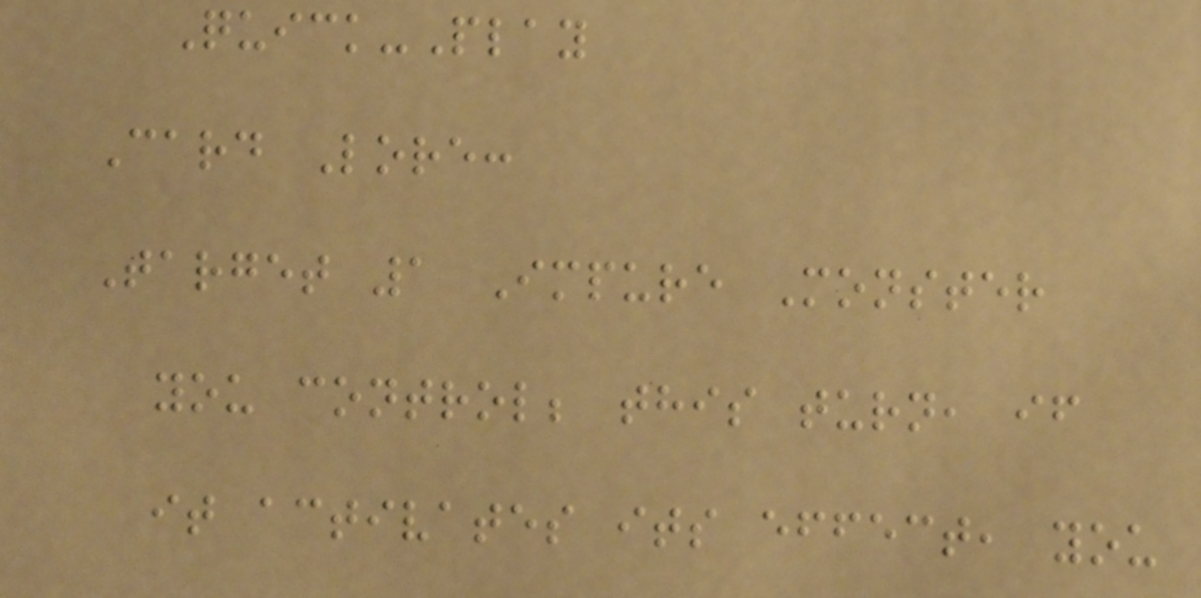Quick-Play
Card Lore:
Target 1 Impure Monster
you control; this turn, if
it activates its effect, you
